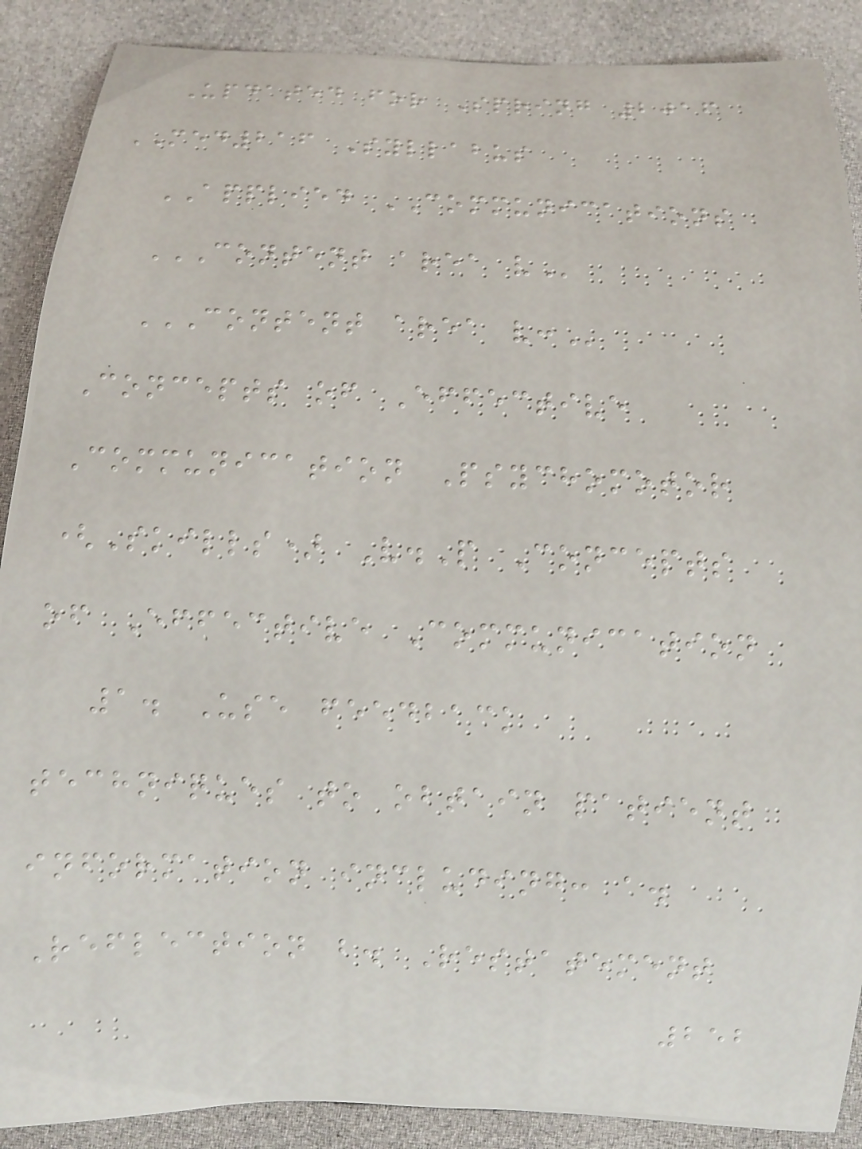Updated for Spring 2016
MED216 Syllabus
APPLIED COMMUNICATIONS
CONTENT AREA V
CONTENT AREA V:
Concepts of Effective
Communication Psychomotor
(Skills) V.P Concepts
of Effective Communication
1. Use feedback
techniques to obtain patient
information including: a.
Reflection b. Restatement
252
